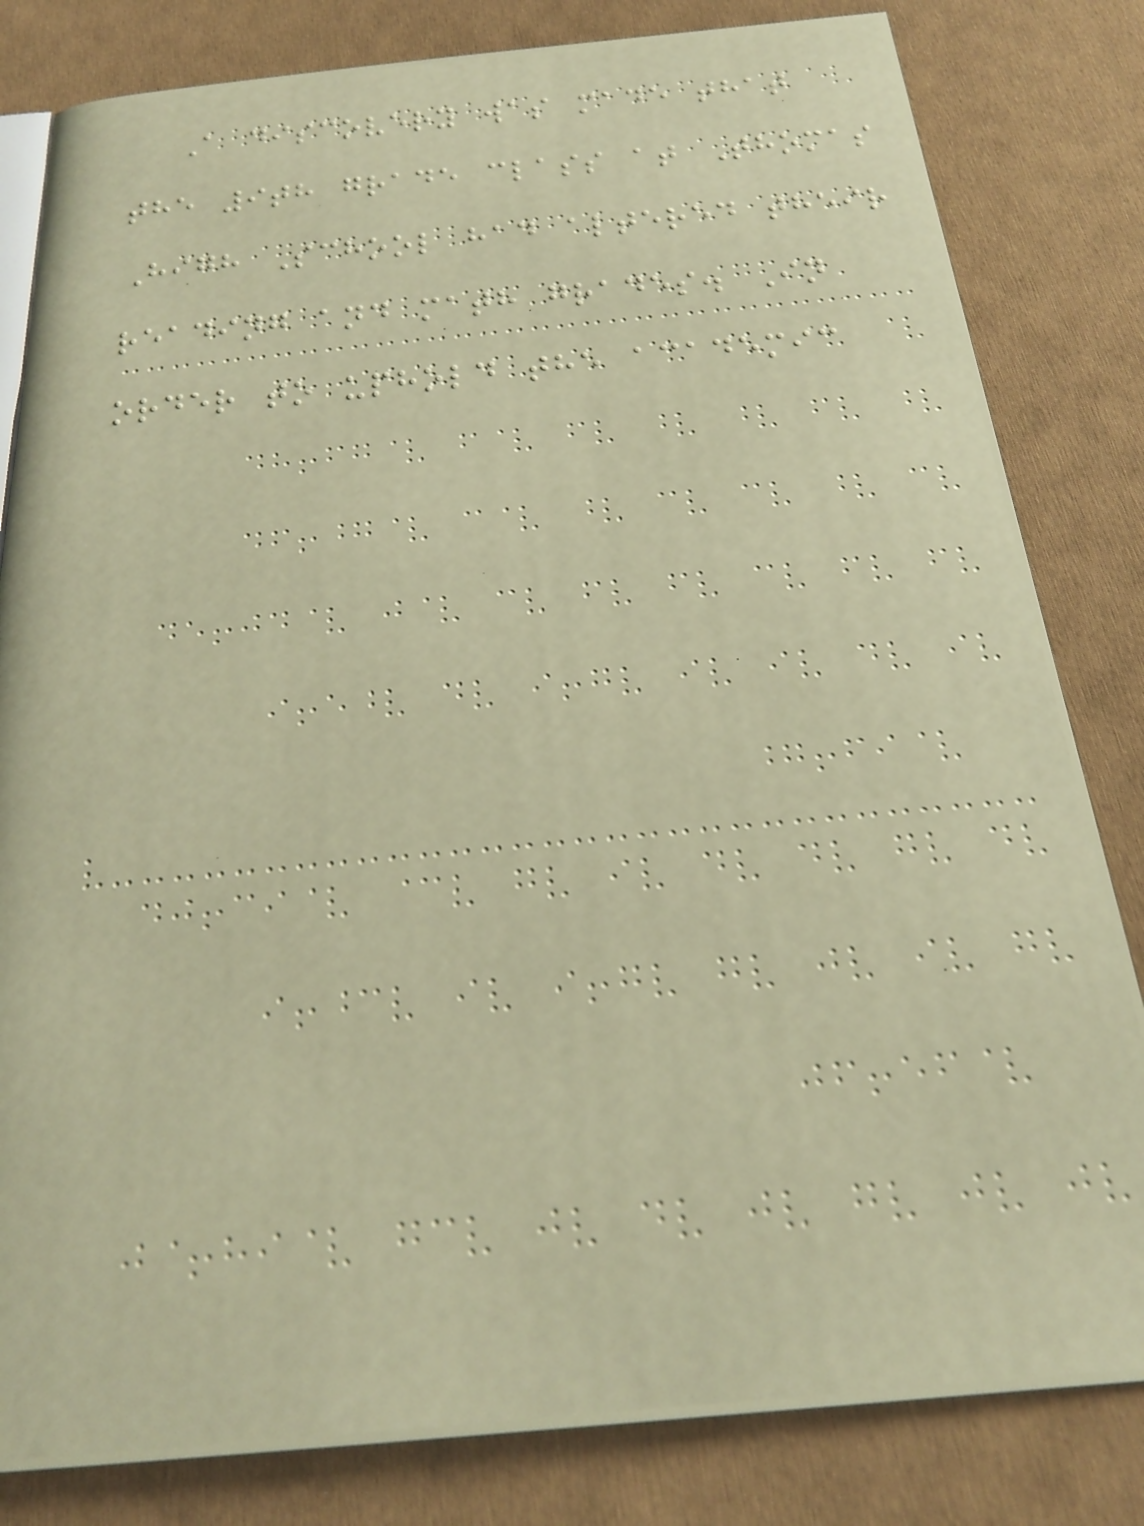A discovery was made that
the 9th grade class at Thomas
High School had altered their
reading and math grades. In
order to uphold the academic
